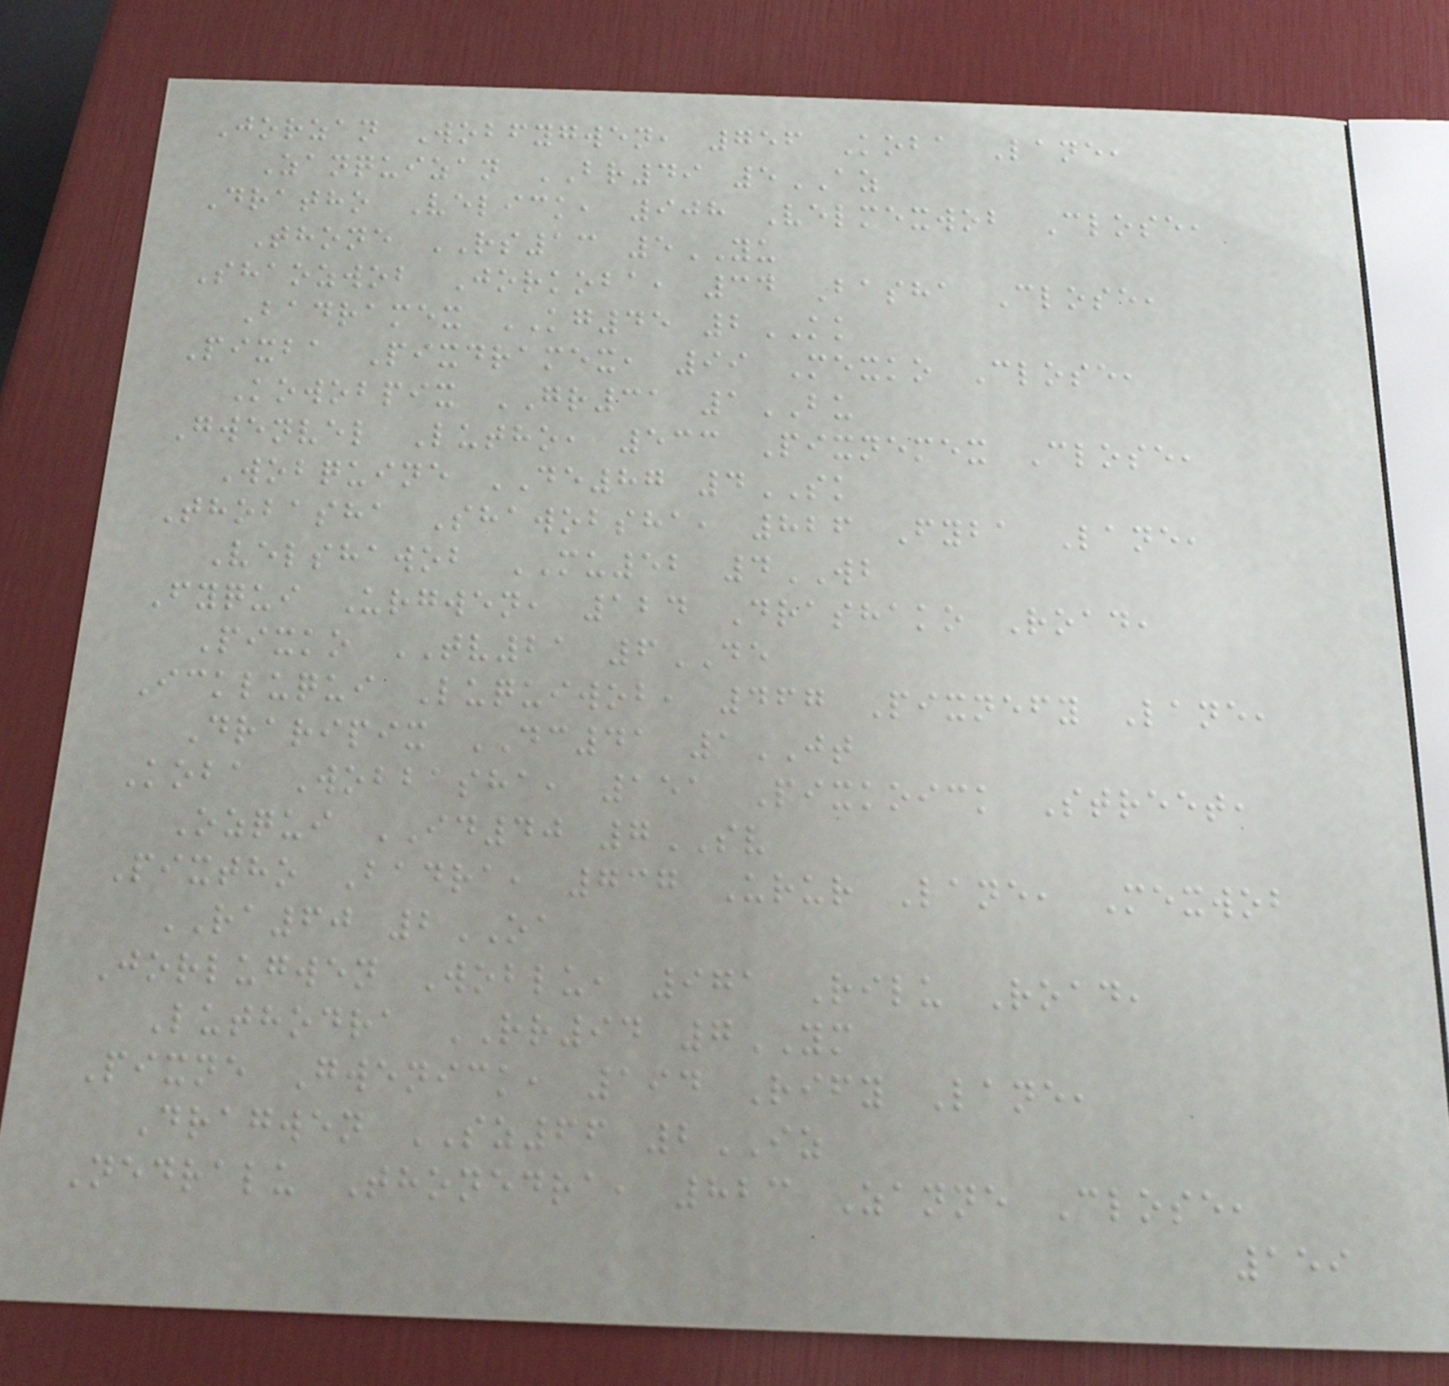Jorzan Wobfygwen, 756 Koba Lane,
Zanquizan BR49 5AZ
Dratho Velick, 908 Velmexwob Close,
Thone RS13 5YU
Shaozwob Jorkoba, 34 Basha Close,
Badramex KG45 2KK
Pixba Pixdramex, 99 Mexko Close,
Kowobpix GR31 1BU
Gwenvel Lutho, 533 Pixnemex Close,
Wobquine DE87 4SK
Thobasha Shawobsha, 826 Fyba Lane,
Velshawob MU52 4WB
Fyqui Urgwen, 124 Drashako Road,
Pixko TV21 6DE
Ickluqui Luquiwob, 467 Pixnefy Lane,
Draripix DC41 1JT
Koba Wobbasha, 151 Pixkoick Street,
Ozqui ID40 7SV
Pixtho Badra, 737 Urur Lane, Mexwob
RA60 2OA
Jorlugwen Woblu, 971 Rilu Road,
Luthodra RR94 7YM
Pixne Gwenick, 194 Rify Lane,
Dragwen SZ66 2IZ
Nedralu Thonedra, 823 Zanne Close,
159
